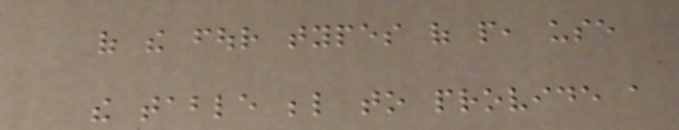of the four types of people, use
the table below to provide a
